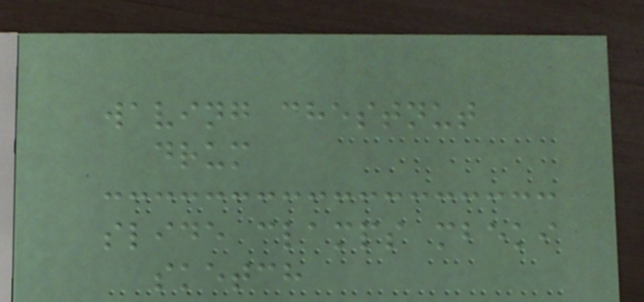waving chestnut
drum
slide clamps mbeki
sketch
